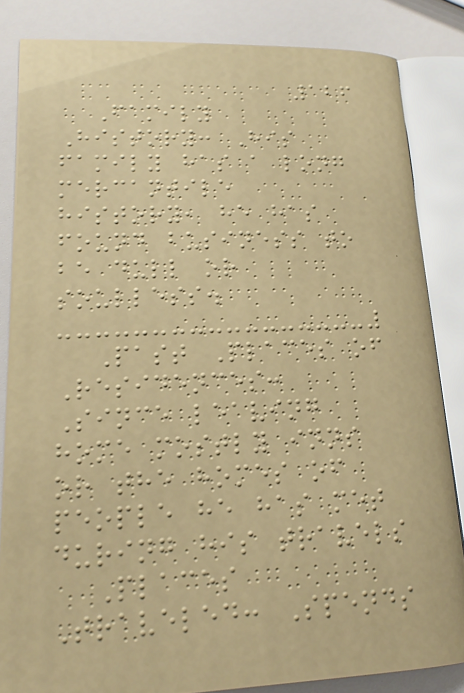126
Family
History: His
family has a long
mercantile
history, he has
found business to
be dull or
soulless.
Past Places of
Residences:
Since leaving
home mostly inns
or the homes of
people he has met
during his travels
Places
Traveled: Spends
